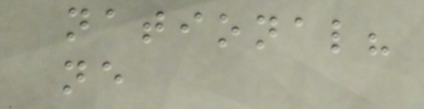national?
ne
